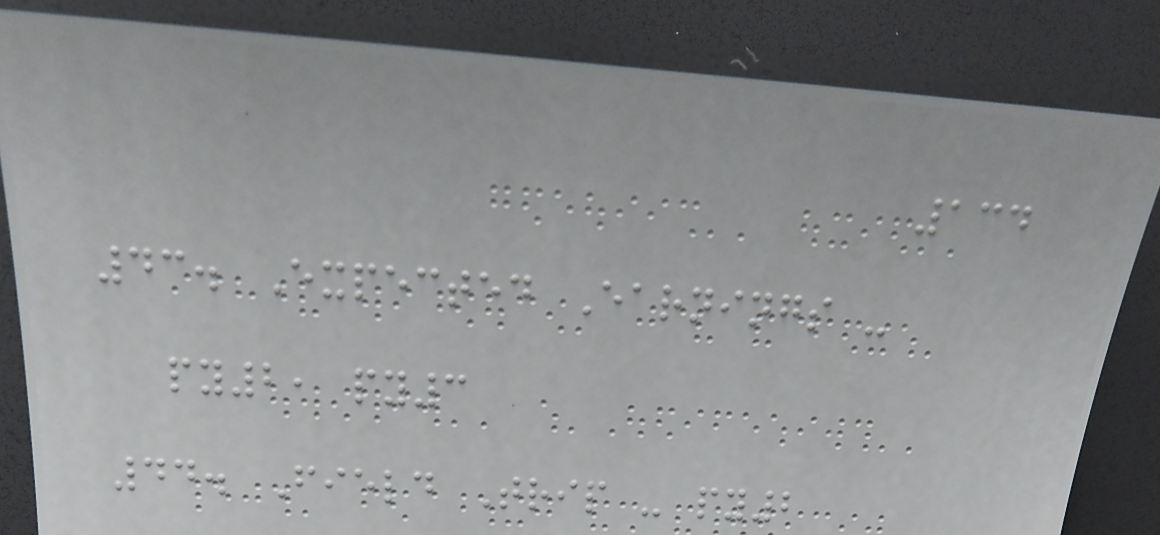134
43. Expected Earnings -
py2, py3
44. Field Trip - py2
